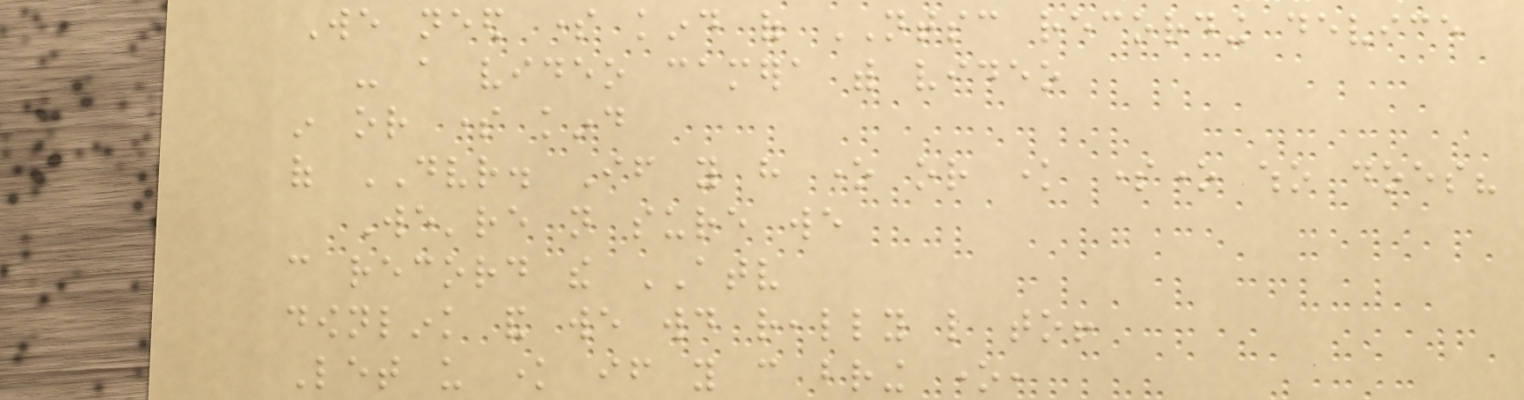We need some kind of NTSC recording device
- a video camera with video
in or some kind
of DVR. If you have one or know someone who does?
We're not sure we
can record the ATV
downlink and we would really like to!
Let us know if you can bring one,
